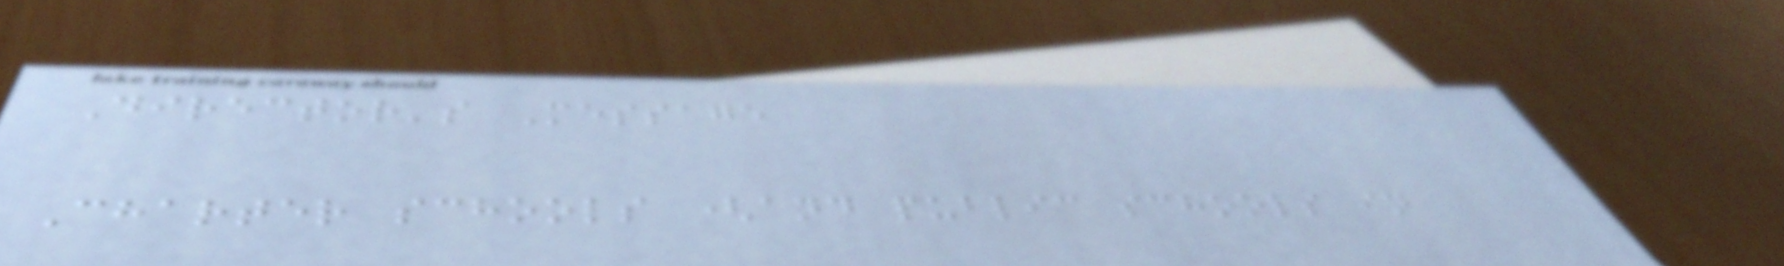Director's Message
Charter schools (and public schools in
